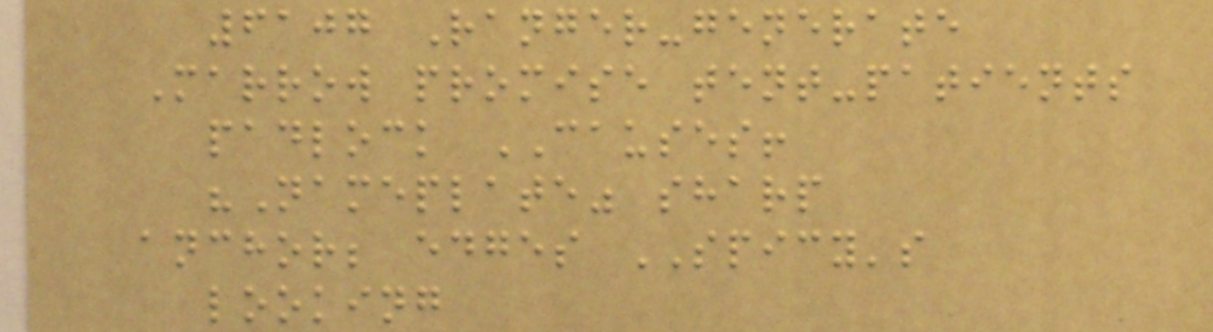6107 Ranger-generate
Marrow promise tent-patients
padlock CAUSES!
"Nameplate" sharp
anchor; edges SPICY's
looking
